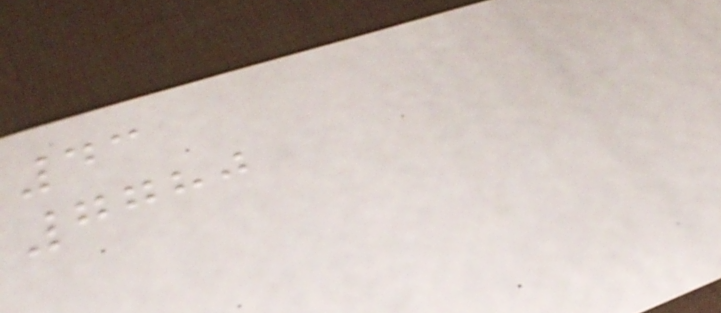43
7780
